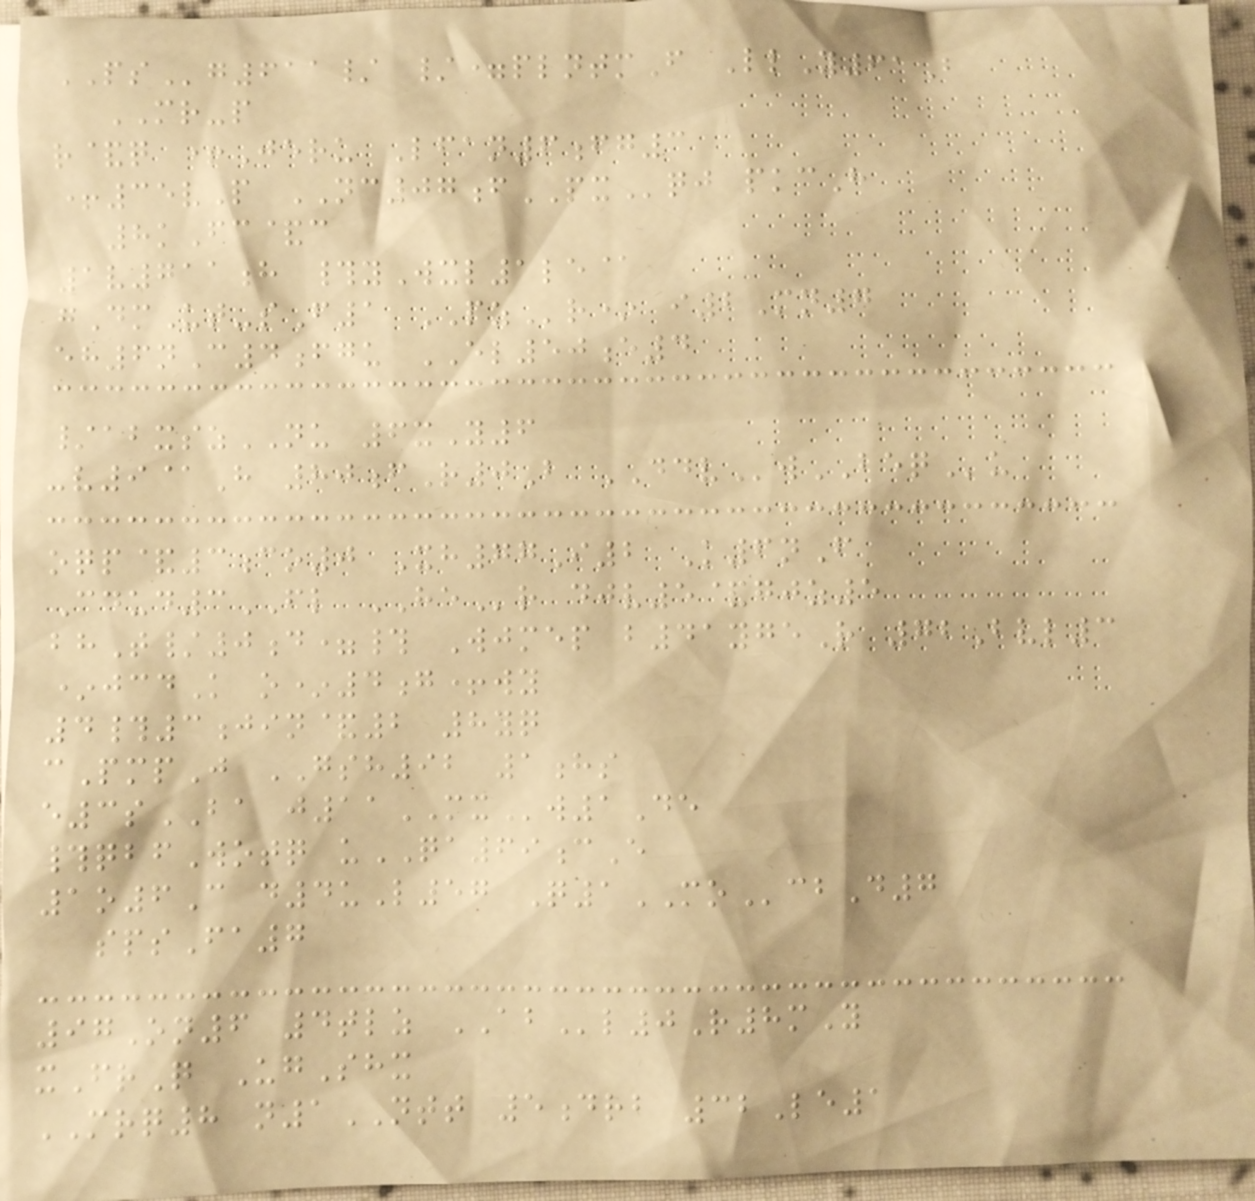PSg611/ /=plntmF LlY61B
MR-p
r&q +Jeru Lfan6fg3
+35vP NC07fPXqj pkcH
8kFc&c
1v711h #yWxl1le@
gDmUt-sF1 PZr* i2Mn7
eh6nC4fgu EL50e4
/abxszNU 6xY6
-v9@H 80fR0B DDVwBEQu
oqp&3co0 Xh77I2 K6nF
Cdud3FL HEr djv5&gjz5
bhT/0d=# Wjmep b41ygeR 72Bvl3
*jcdK o*4g+wy
4#3jin&2 8yq
cPmpJ GSH92 1hs
e3sBA j11MXw1De
#qbfWotq uQA69cE
1o6C d4uL57 Q1MOcbD7
spsFa7
97On6 4tlz ABl0R8mY
xFrQ UgShx
MRQ8 n1NTT 5drb 32Le1
